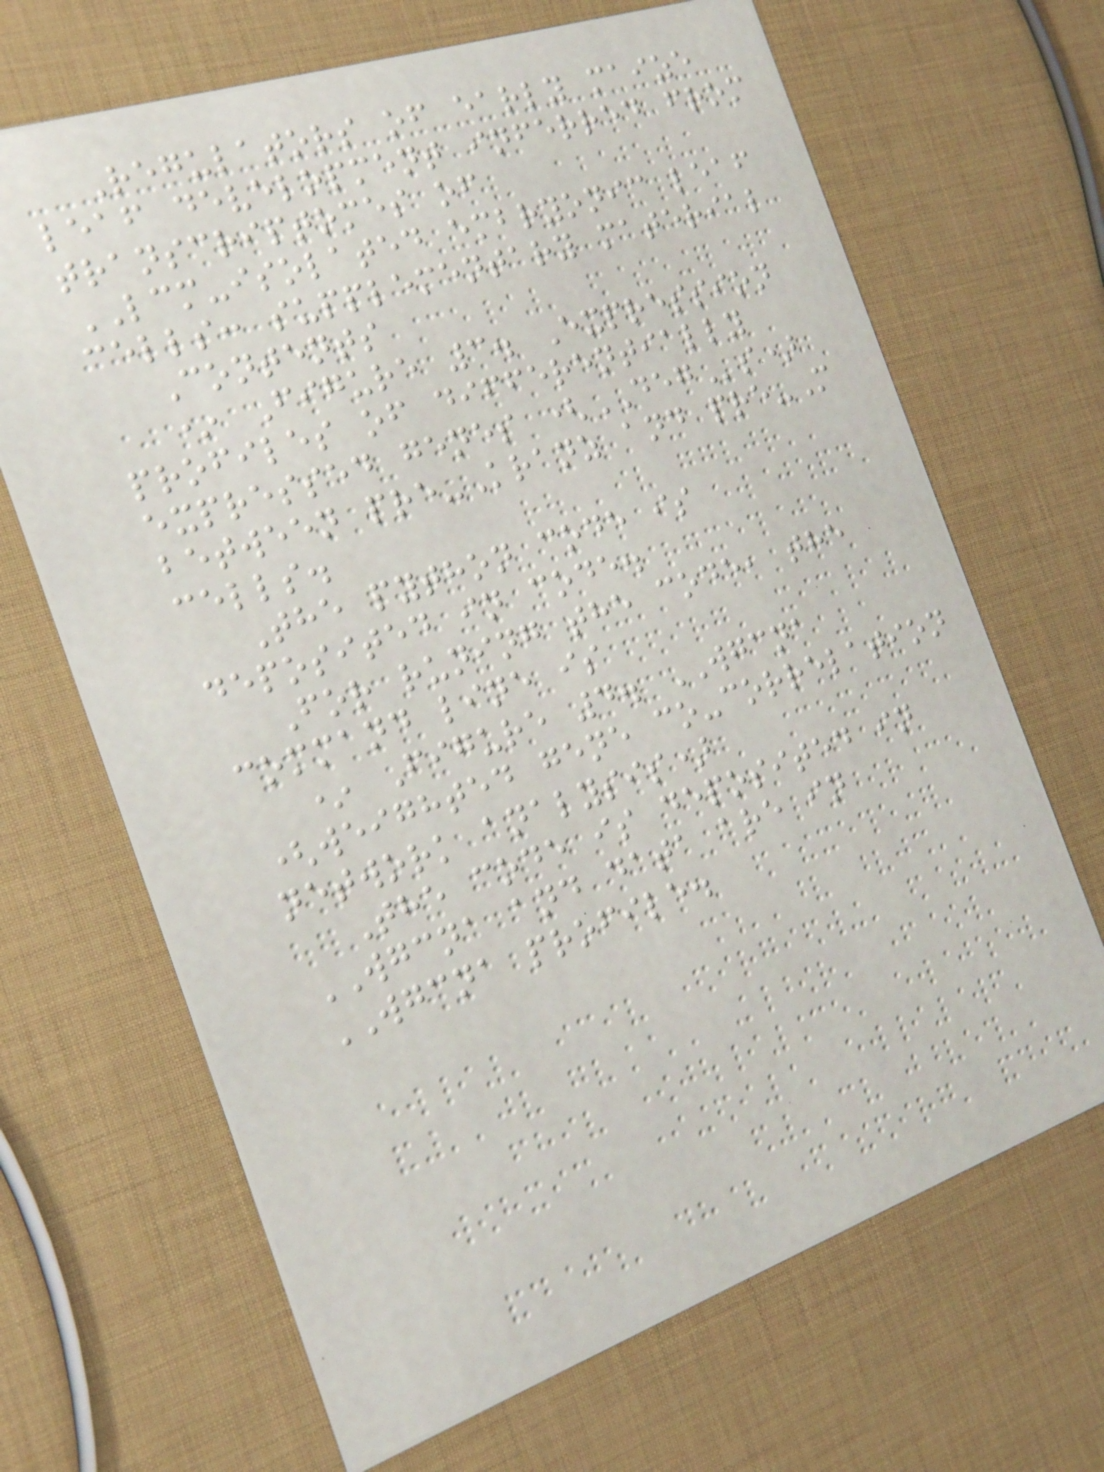Regulators of early maize
leaf development inferred from
transcriptomes of
LCM-isolated embryonic leaf
cells: supplementary material
Contents
* Figure 3. Expression
profiles of differentially
expressed genes (DEGs)
between pre-Kranz and pre-M
cells.
The python code is
deposited in code.
For runing the code, the
command line is
* Figure 4. WGCNA
(weighted gene co-correlation
network analysis)
The code is deposited in
WGCNA and data are in
WGCNA profile.
